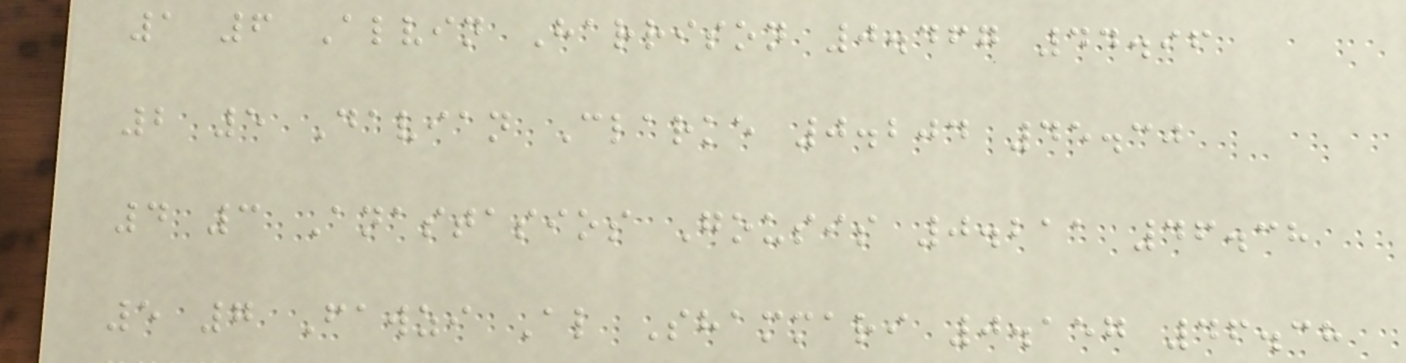1 6 Alvin Harrison 0.467 44.96
2 5 Davian Clarke 0.204 45.30
4 3 Anastasios Gousis 0.211 46.38
5 7 Fawzi Al Shammari 0.157 46.38
